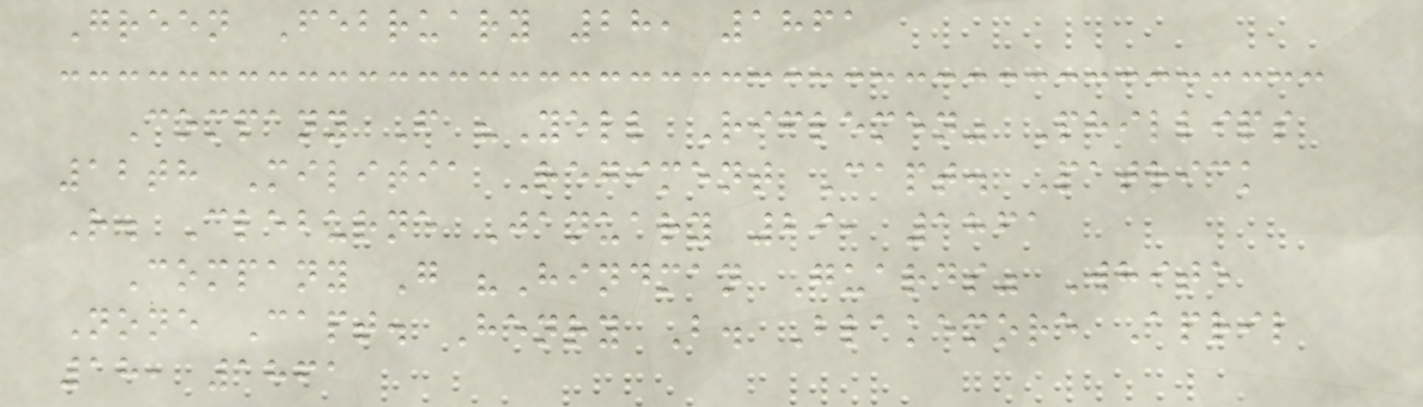Green February 28, 1861
Company F "Yell Riflemen" Phillips
12th Militia Regiment Capt. Patrick
R. Cleburne January 29, 1861
Company G "Hindman Guards" White
None Capt. Henry B. Blakemore April
18, 1861
